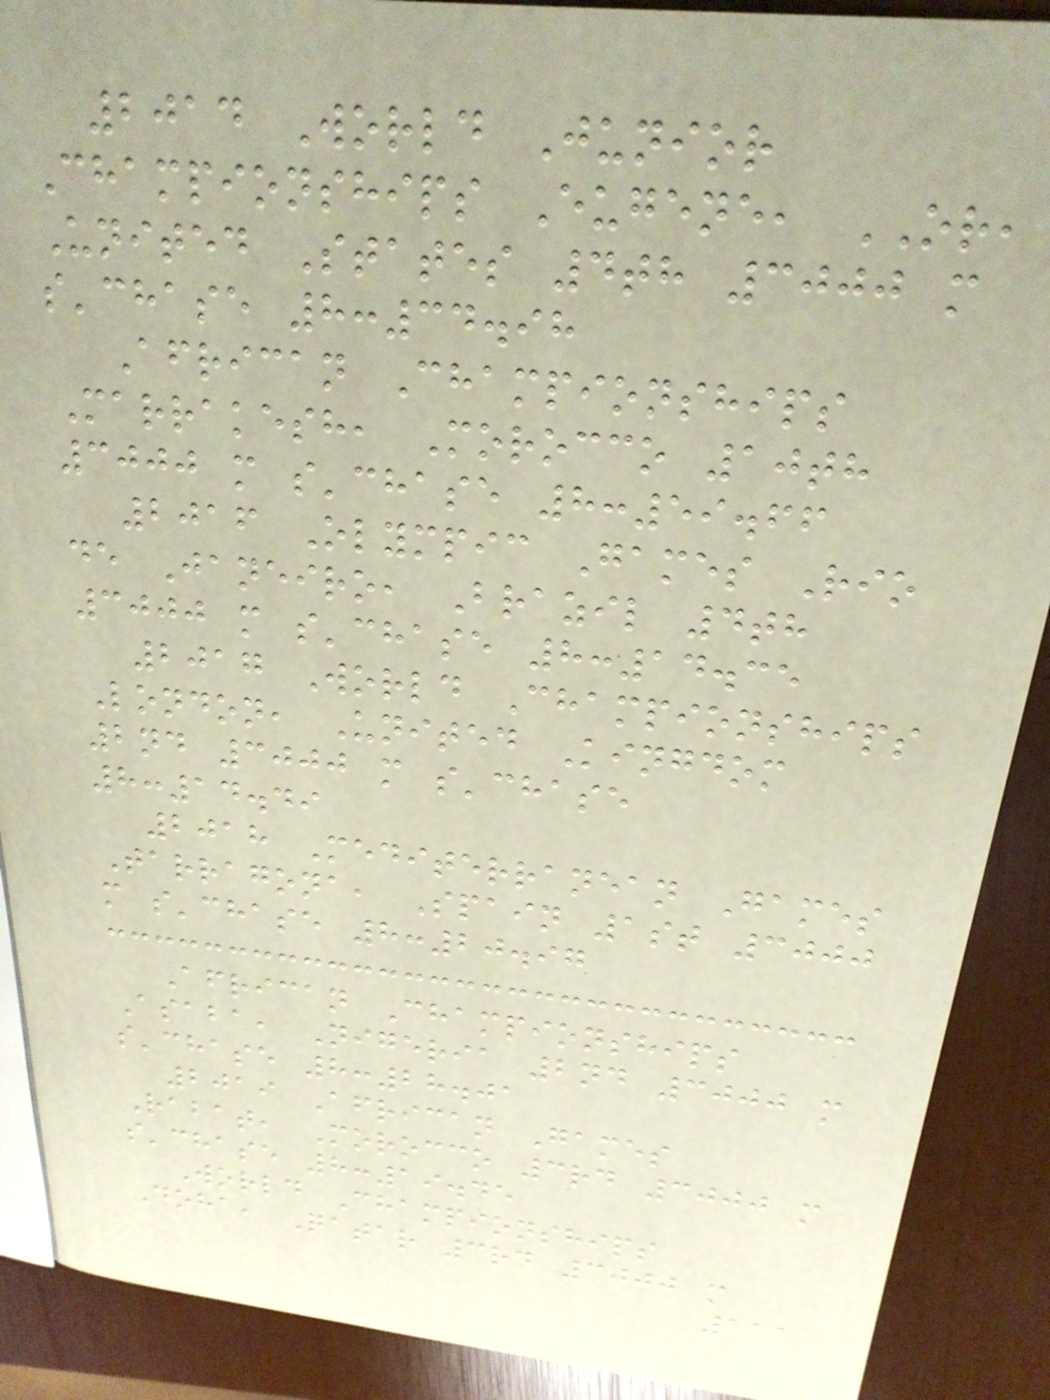2014 World Junior
Championships Eugene, OR,
United States 4th 3000 m
s'chase 8:34.98
African Championships
Marrakesh, Morocco 10th
3000 m s'chase 8:59.66
2016 Olympic Games Rio
de Janeiro, Brazil 4th
3000 m s'chase 8:14.35
2017 World Championships
London, United Kingdom
2nd 3000 m s'chase
8:14.49
2018 Mediterranean Games
Tarragona, Spain 1st 3000
m s'chase 8:20.97
African Championships
Asaba, Nigeria 2nd 3000 m
s'chase 8:28.01
2019 African Games
Rabat, Morocco 3rd 3000 m
s'chase 8:19.45
World Championships
Doha, Qatar 3rd 3000 m
111
